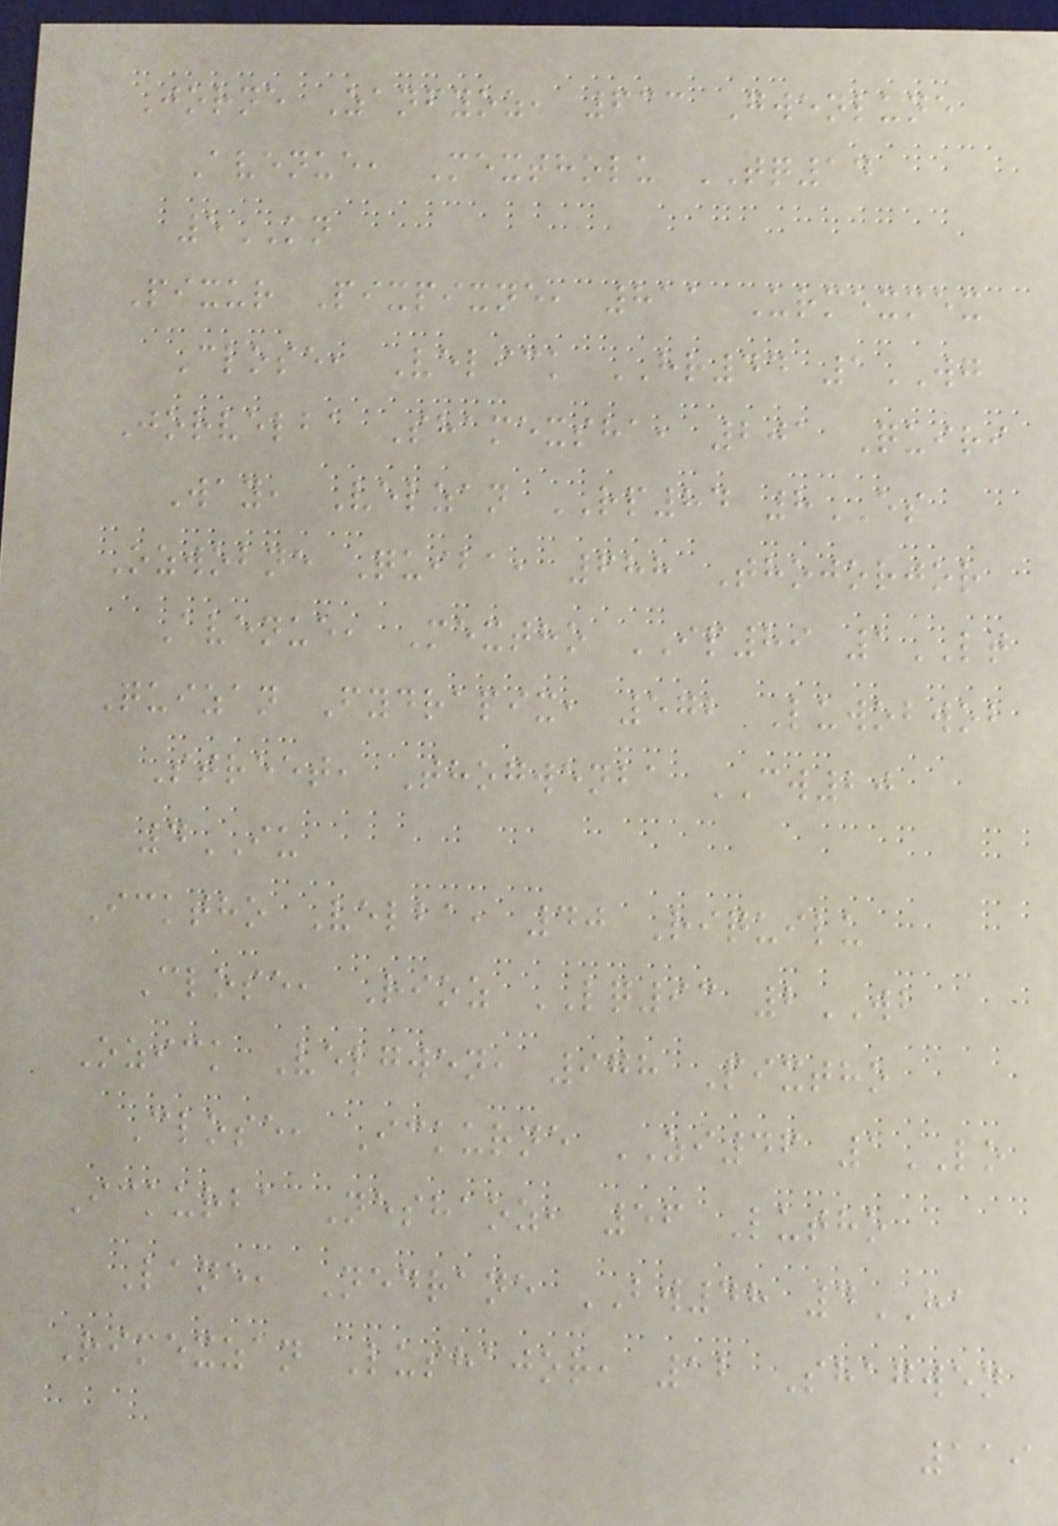Jorne Zanfyoz, 633 Gwenlune
Avenue, Mextholu TQ14
5KN
Pixur Pixpixne, 811 Urmexmex
Close, Velick HR44 1WG
Jorvelba Shamexsha, 201 Quiri
Way, Velzan RP84 8ES
Ozwobne Quiba, 688 Thojorjor
Avenue, Mextho IP89 1LT
Quizan Fydrapix, 572 Luwobwob
Street, Thogwenba CW20
4IU
Icktho Velba, 40 Riquilu
Close, Rioz LQ93 2WB
Ozick Velgwen, 978 Pixtho
Close, Ickurne ZI46 1LO
Ickurba Neshaoz, 56 Lutho
Lane, Nedrane BW48 4HA
Rimexzan Lushajor, 12 Shagwen
119
